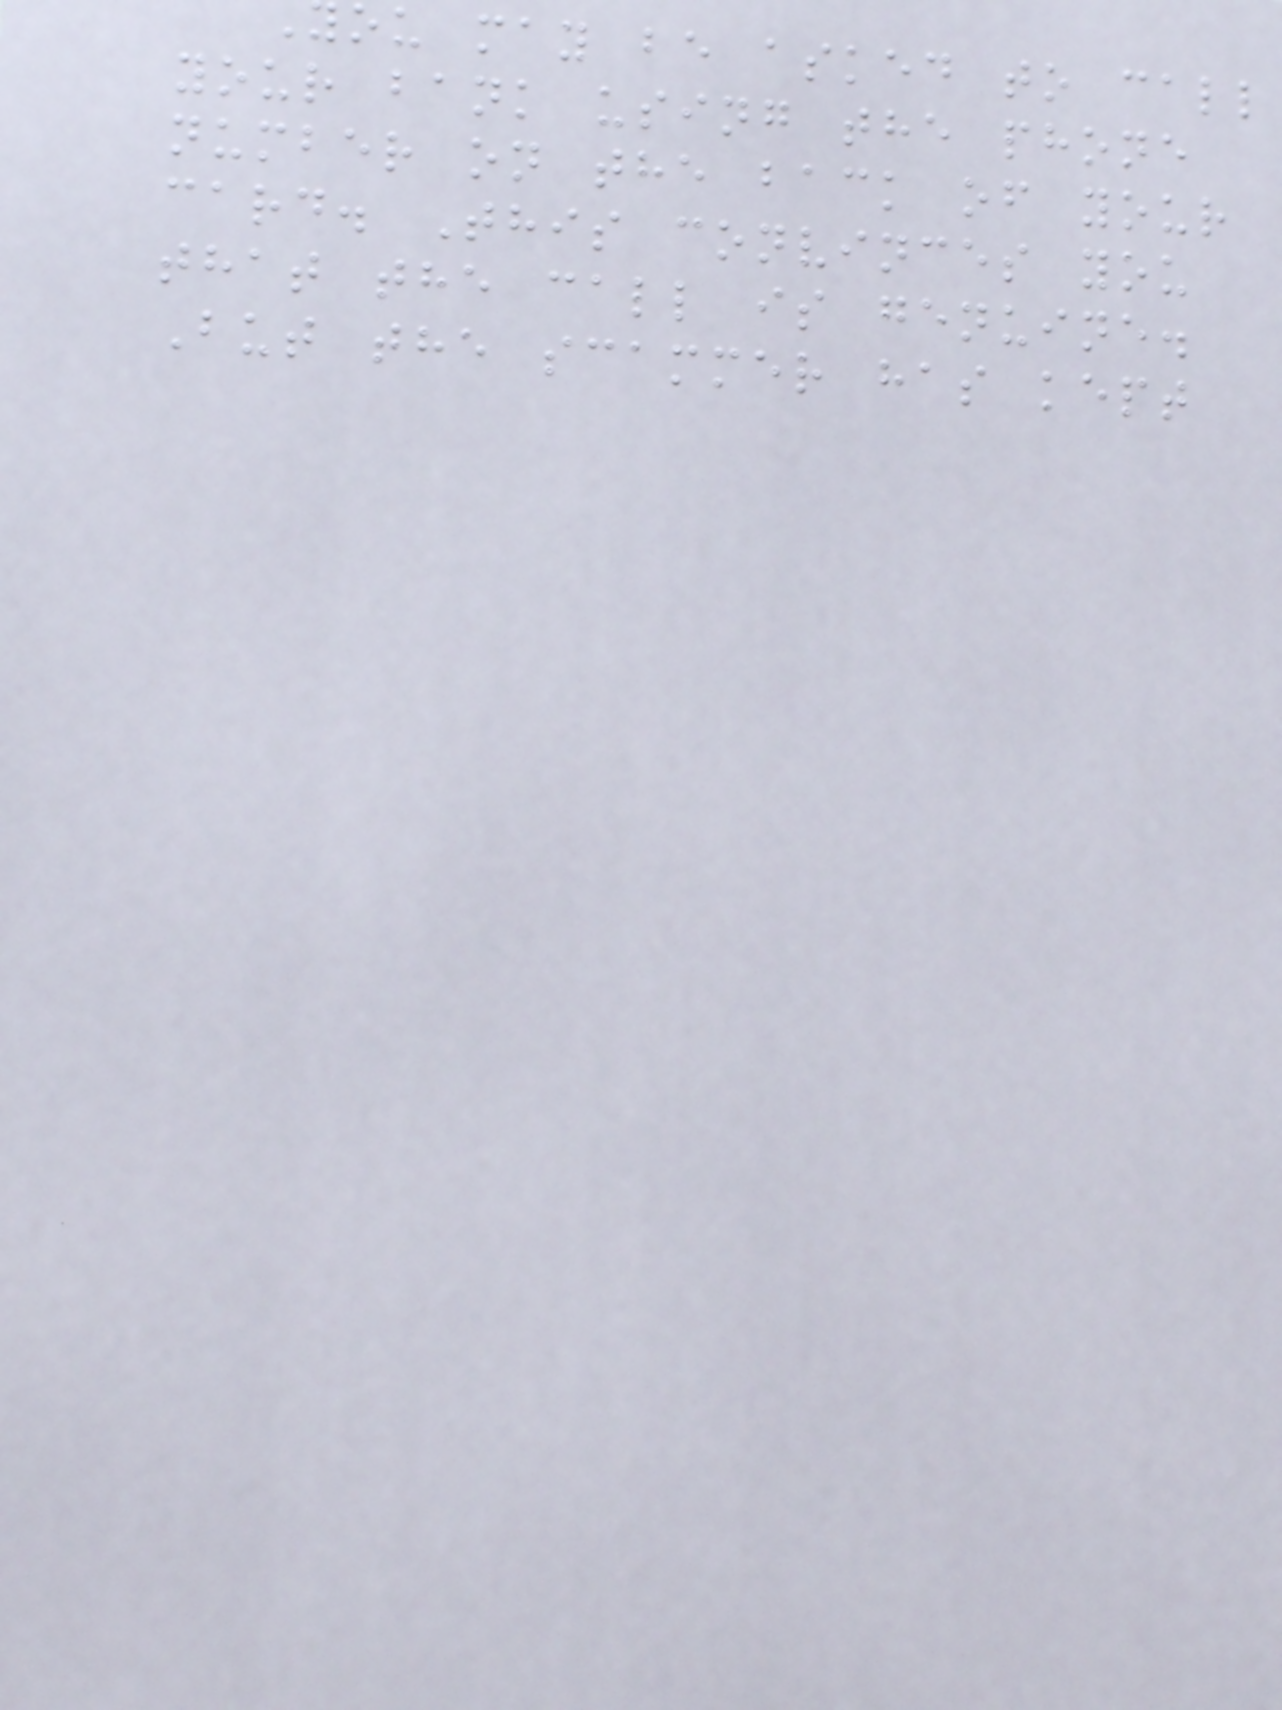ou may be asked to call
your bank using the phone
number on the back of your
card. This convinces you
that the call is genuine.
But the scammer has kept
